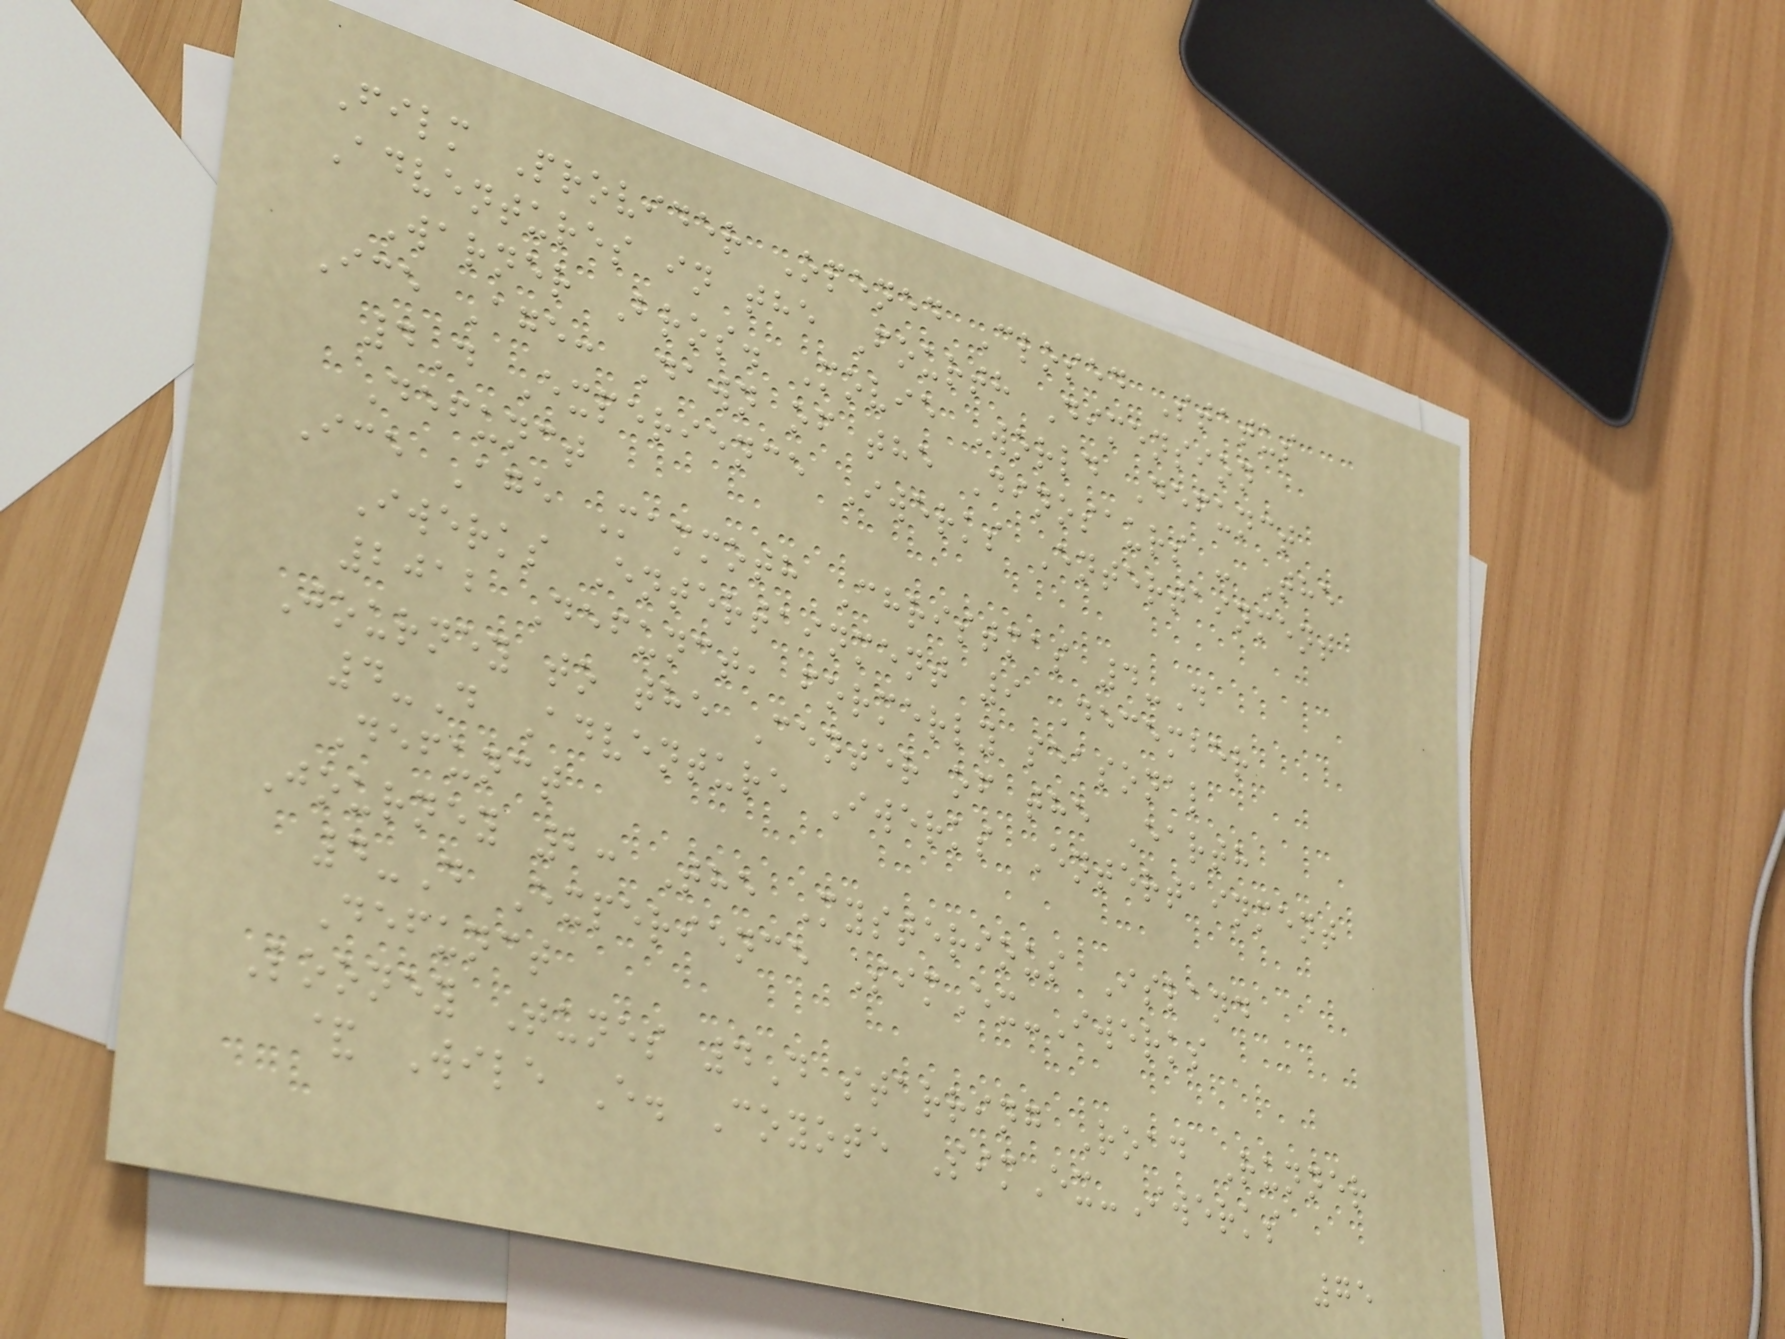Film Provider Opened Closed Status
Adventures in the Fourth Dimension
Warner Bros. Movie World Defunct
Ice Age: Dawn of the Dinosaurs - The
4D Experience Iwerks Entertainment
Defunct
Ice Age Mammoth Christmas 4-D
Iwerks Entertainment 9 December
2012 Defunct, formerly seasonal
Journey to the Center of the Earth
4-D Adventure Iwerks Entertainment
Defunct
Journey 2: The Mysterious Island
4-D Experience SimEx-Iwerks
Defunct
Looney Tunes 4D starring Road Runner
& Wile E. Coyote SimEx-Iwerks
75
